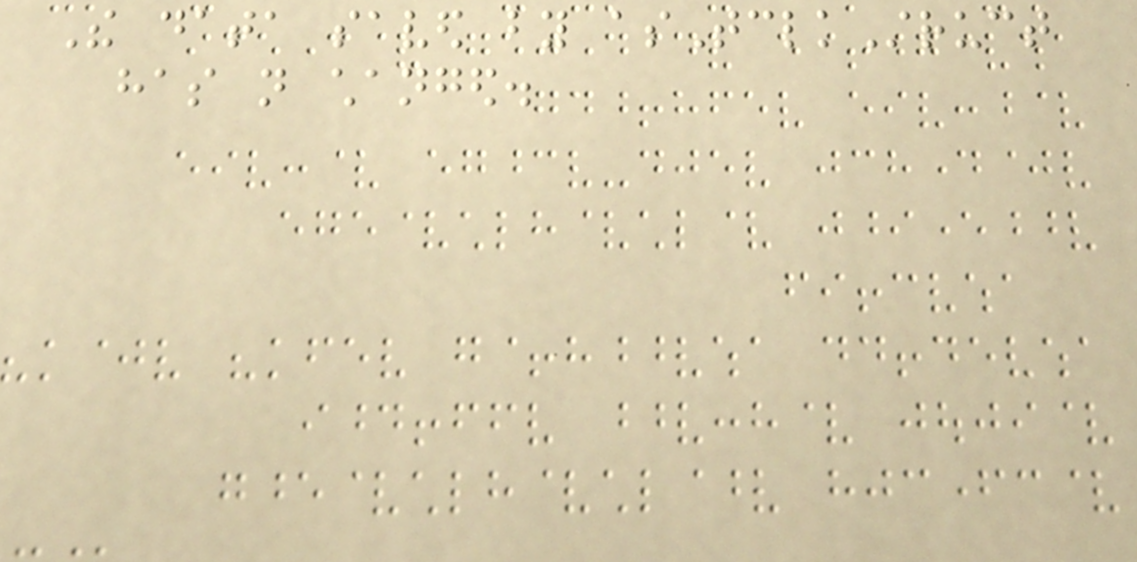The data saved by asTclkStruct
has not changed.
